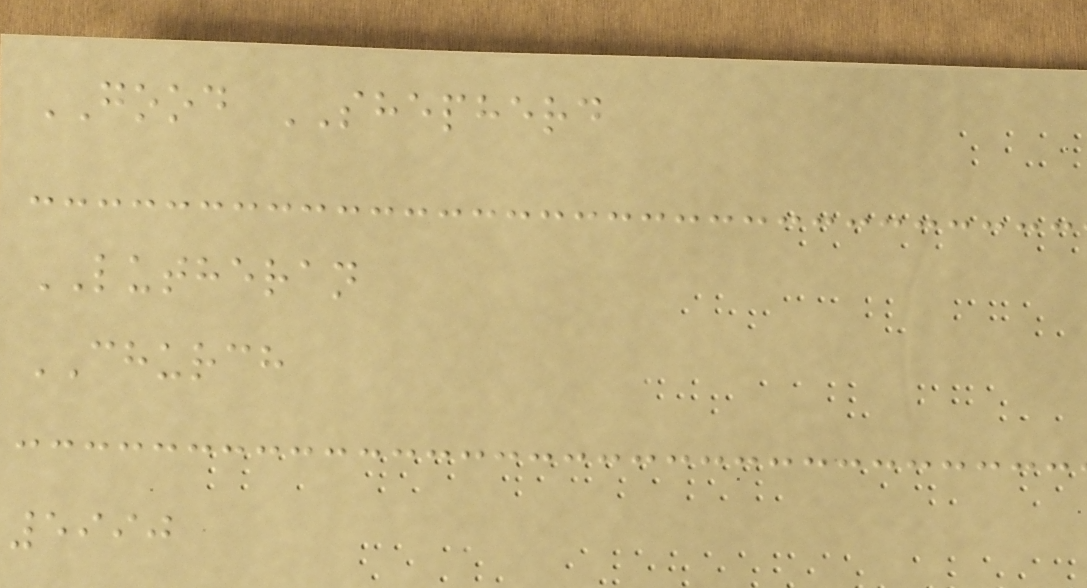GOOD SHEPHERD
LUTHERAN
CHURCH
5990
